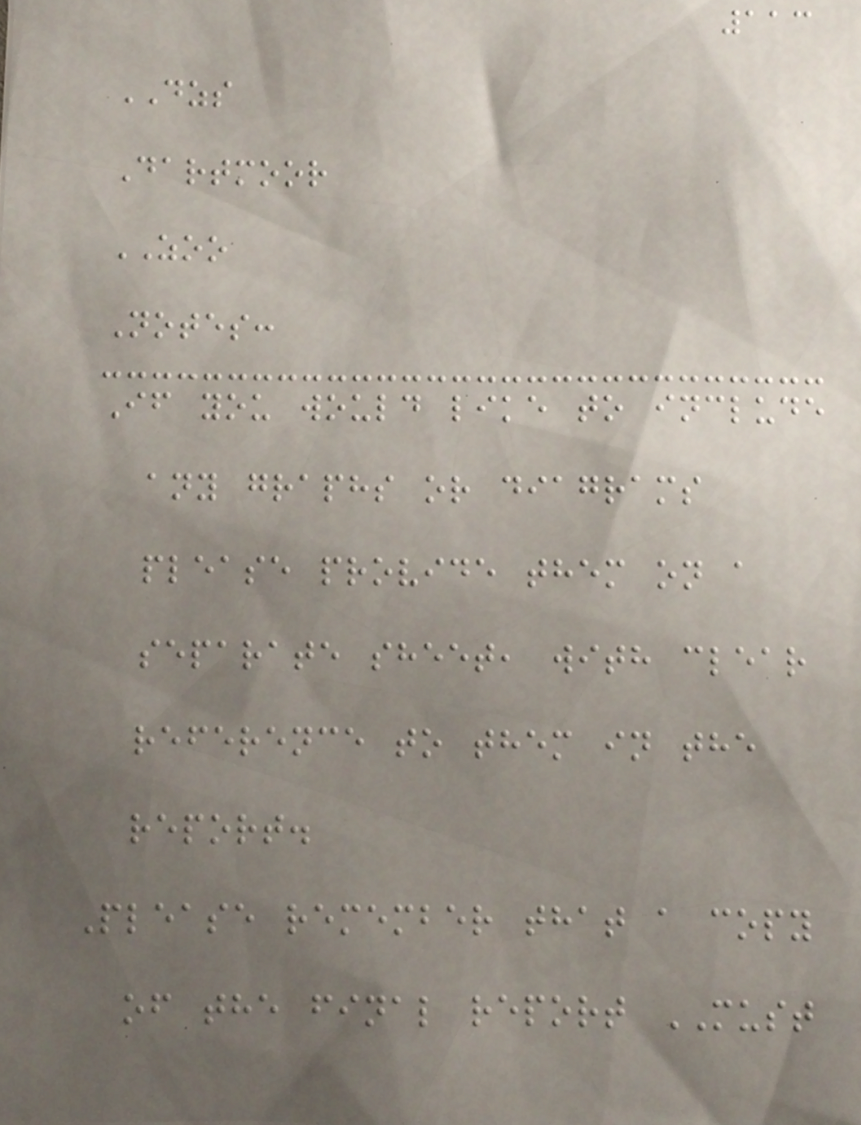113
DZS
Dartmoor
ZOO
Notes:
If you would like to include
any graphs or diagrams
please provide them on a
separate sheet, with clear
reference to them in the
report.
Please remember that a copy
of the final report MUST
